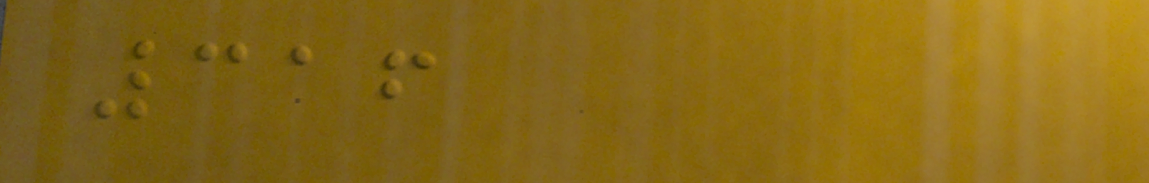316
